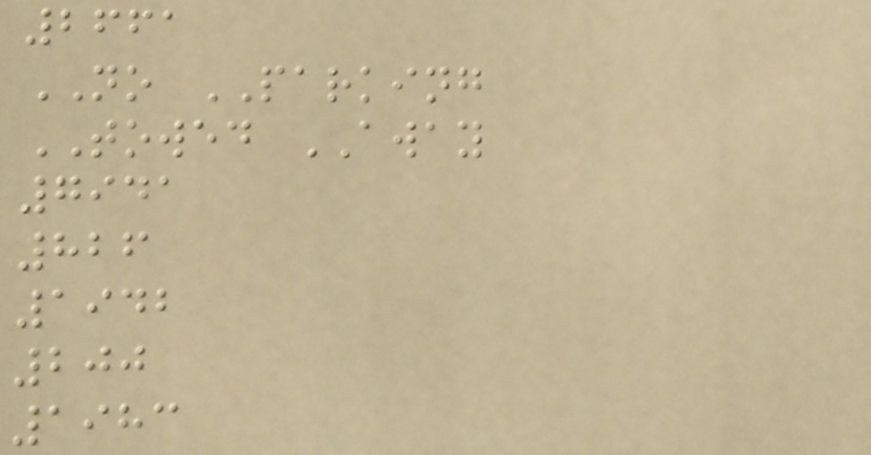2661
NO PARKING
TOWED AWAY
7941
826
1942
200
1983
